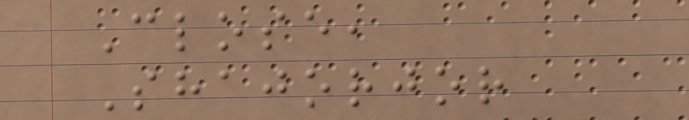Close,
Shajorjor
